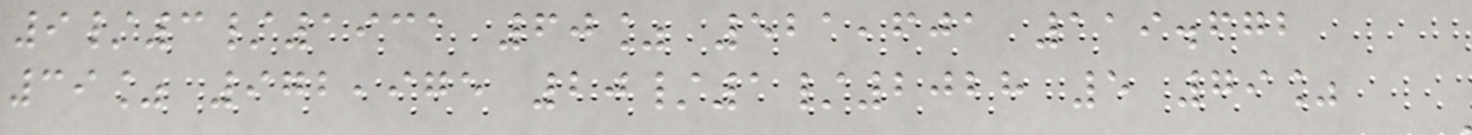9/3/1931 60% 521,601 119.672
39% 972,975 20/1/2028 5 79%
